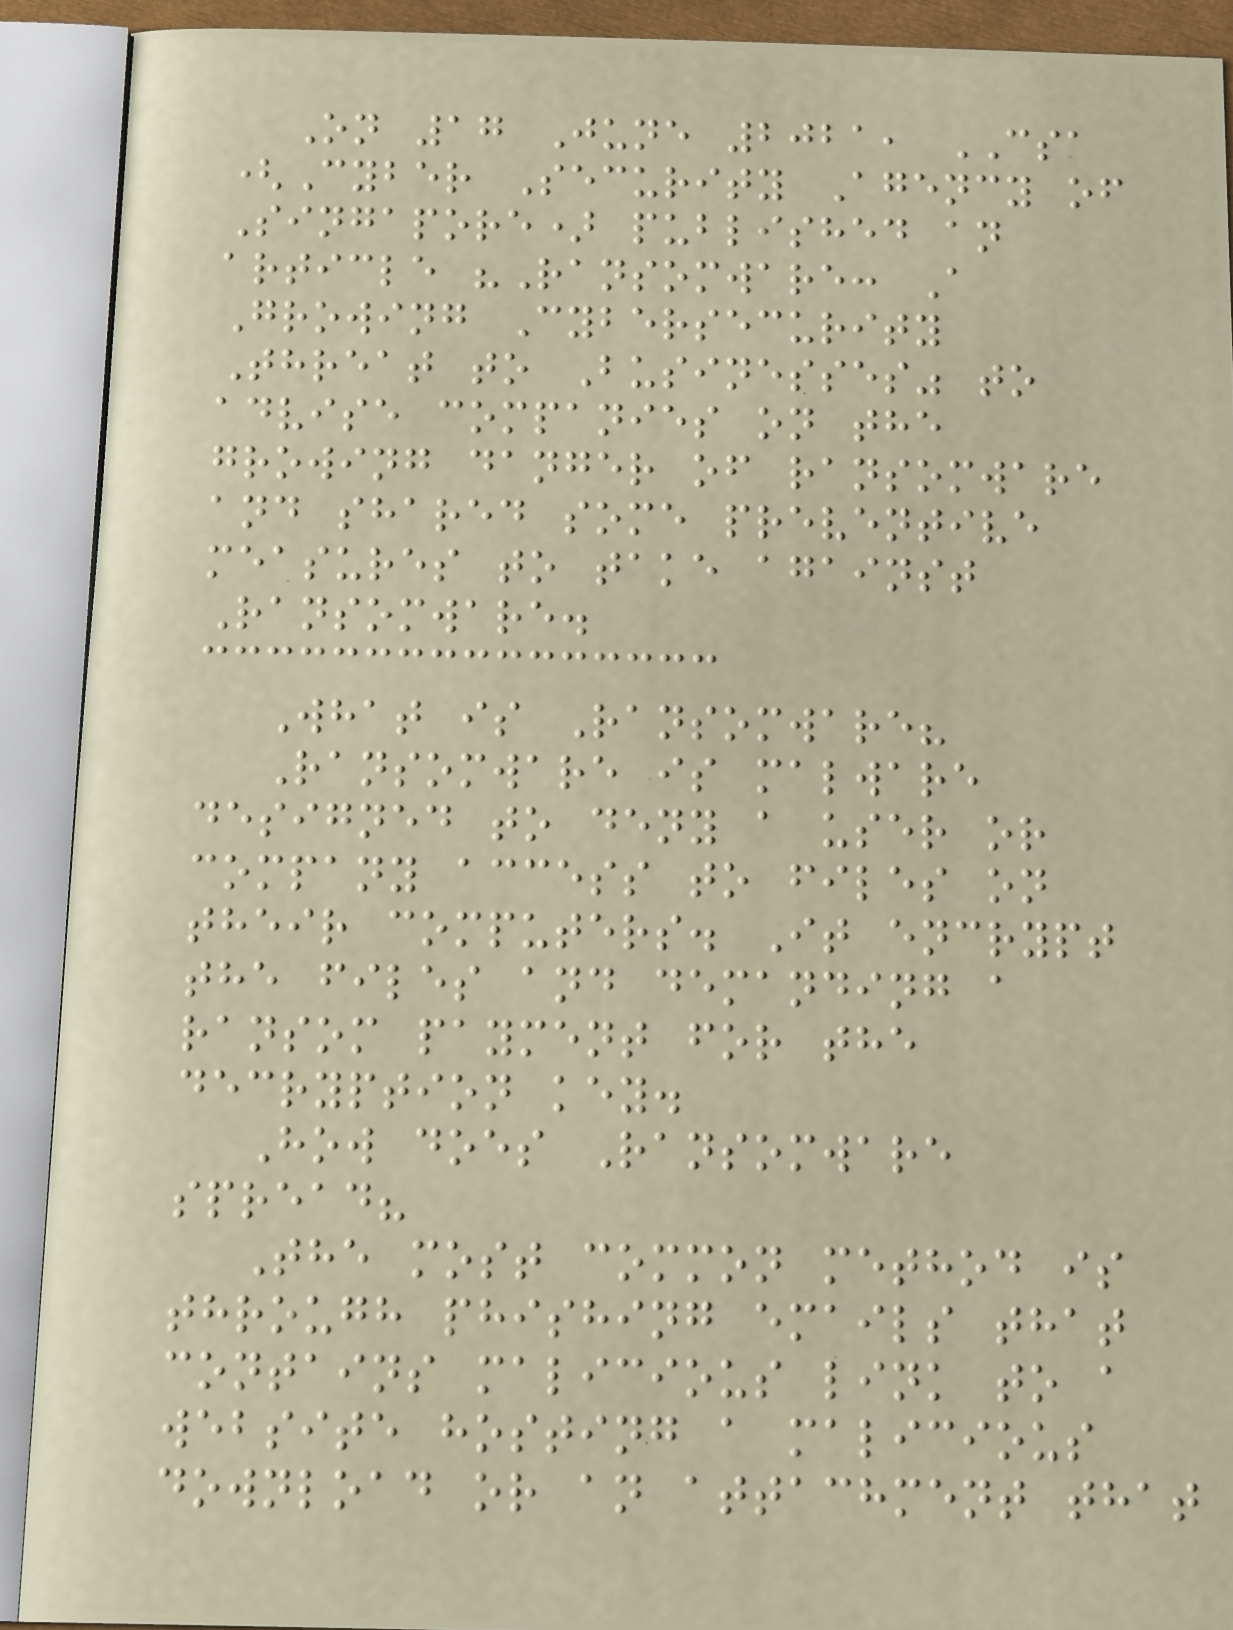On 17 June 2021, CSA
(Cyber Security Agency of
Singapore) published an
article "Ransomware: A
Growing Cybersecurity
Threat to Businesses" to
advise companies on the
growing danger of ransomware
and shared some preventive
measures to take against
Ransomware.
What is Ransomware?
Ransomware is malware
designed to deny a user or
company access to files on
their computers. It encrypt
the files and demanding a
ransom payment for the
decryption key.
How does Ransomware
spread?
The most common method is
through phishing emails that
contains malicious link to a
website hosting a malicious
download or an attachment that
